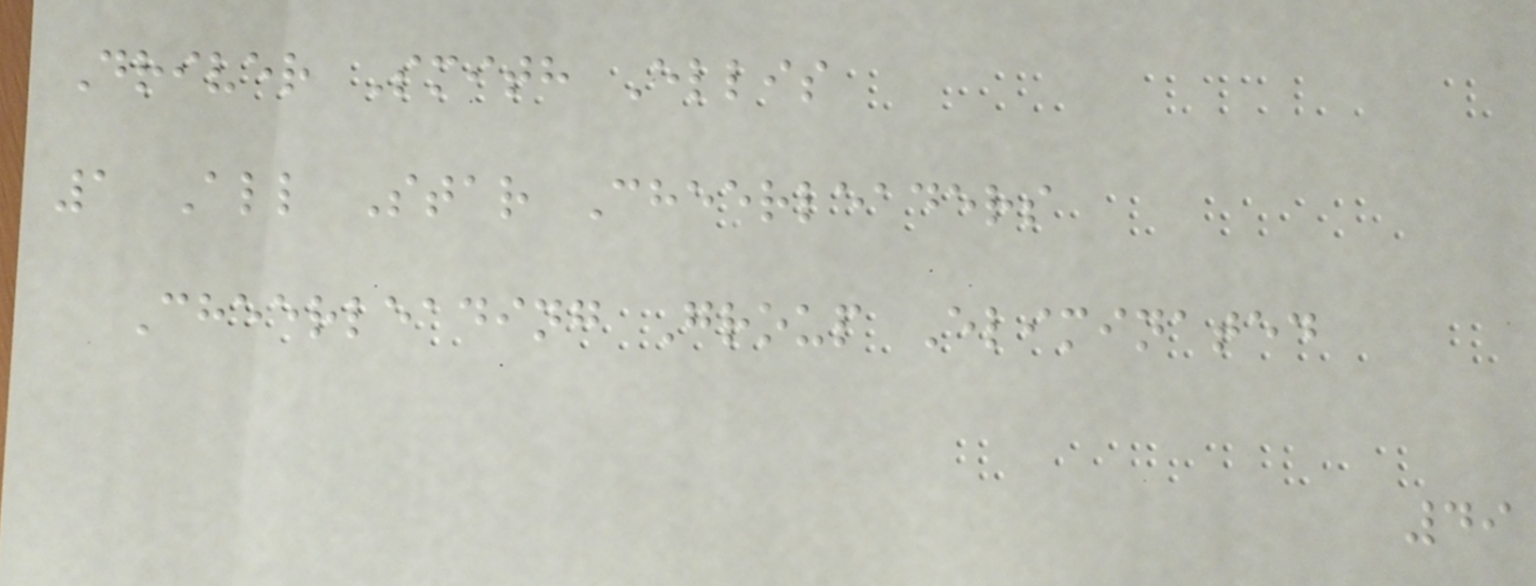Driver Smith Ellis
1 All Star Cheerleaders
Cheerleading Group Eliminated
49
